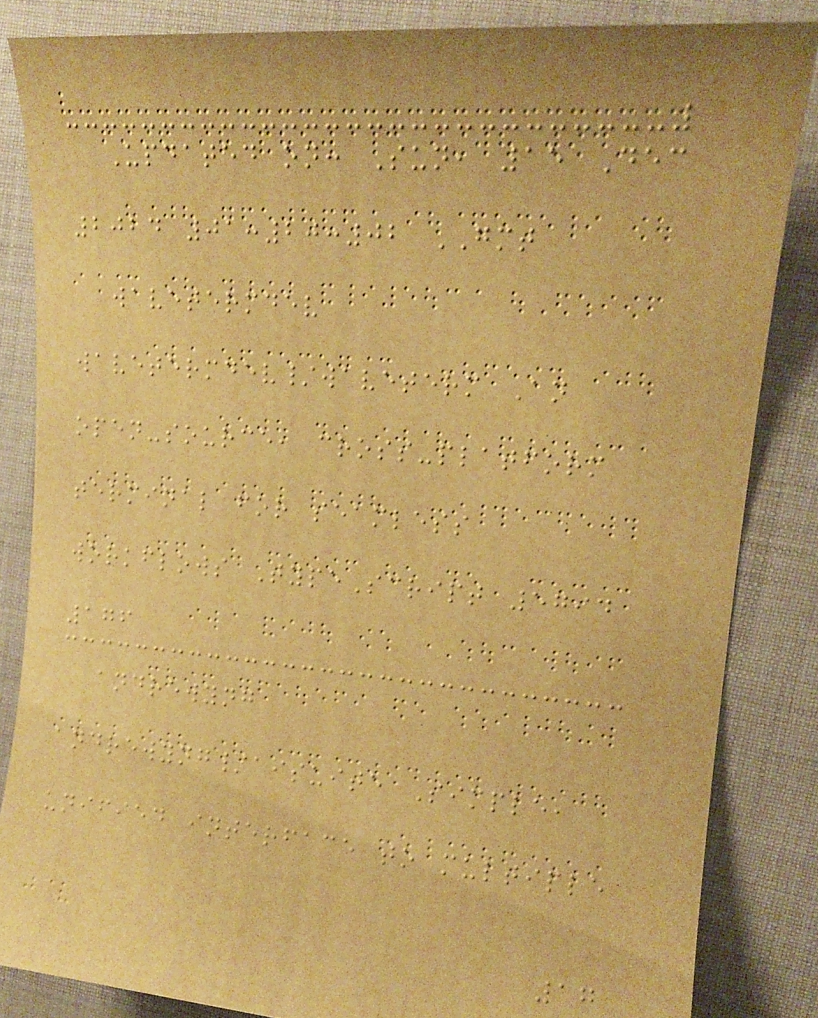Updated on: Sun, 15 Dec
2024 01:20:02 GMT
wavetermdev
wavetermdev/waveterm An
open-source, cross-platform
terminal for seamless
workflows TypeScript 5794
176
andrewyng
andrewyng/aisuite Simple,
unified interface to multiple
17
